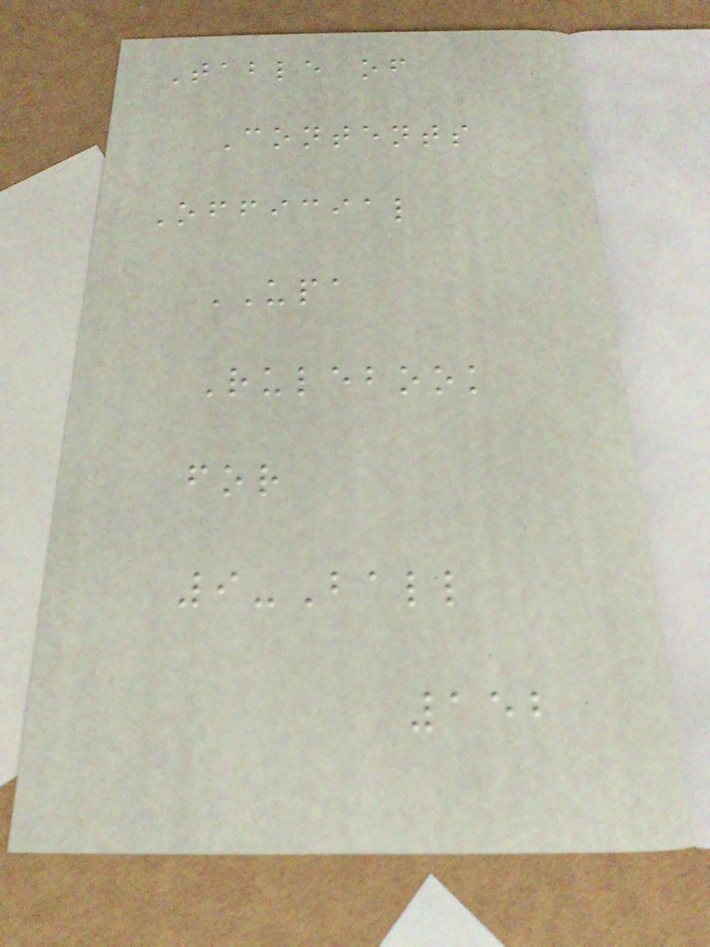Table of
Contents
Official
UPA
Rulebook
for
9-Ball
152
